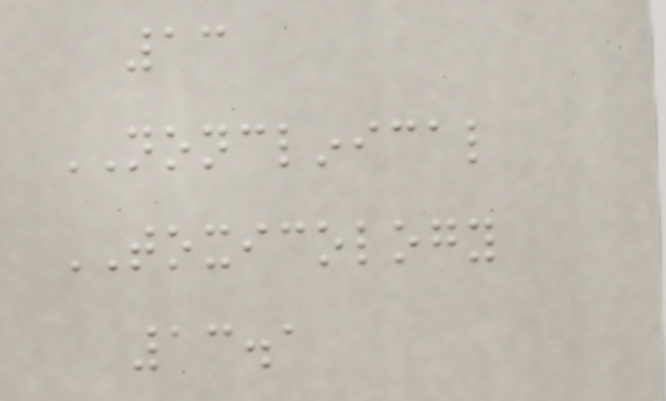13
NONCLINICAL
TOXICOLOGY
13.1
